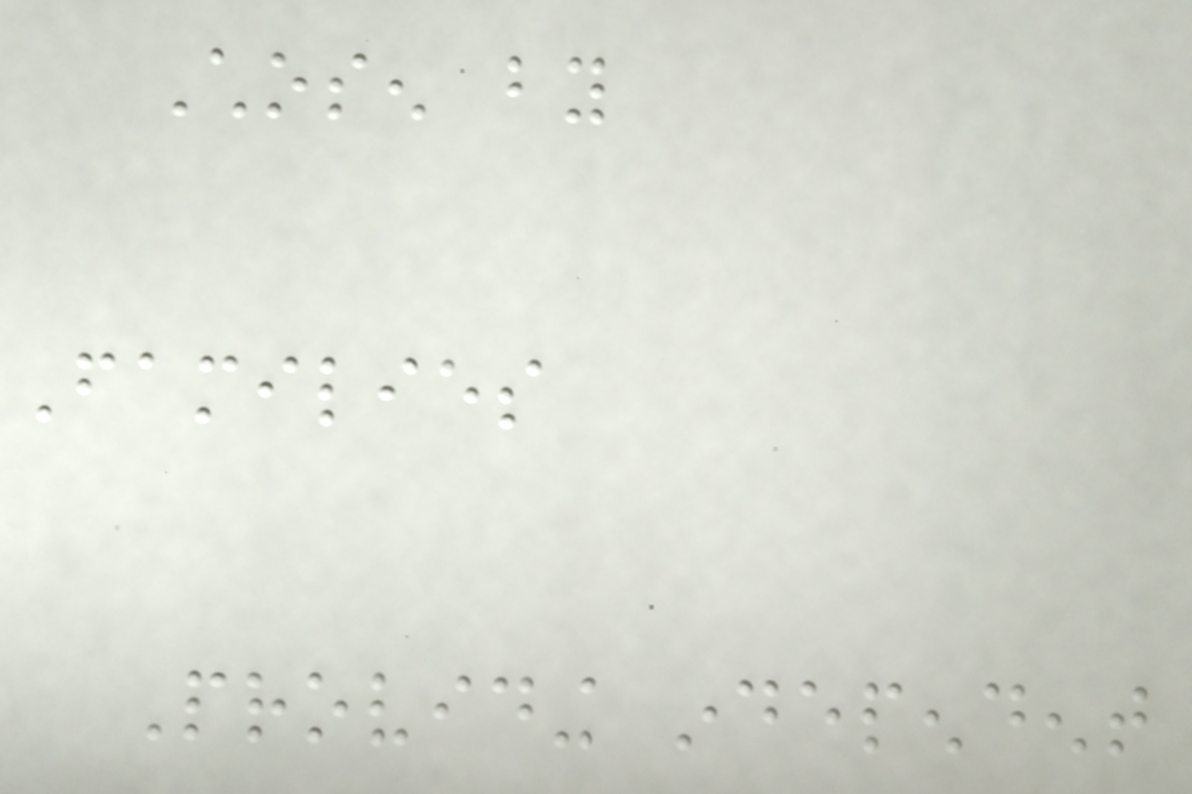Chosen by
Families
Providing independent
